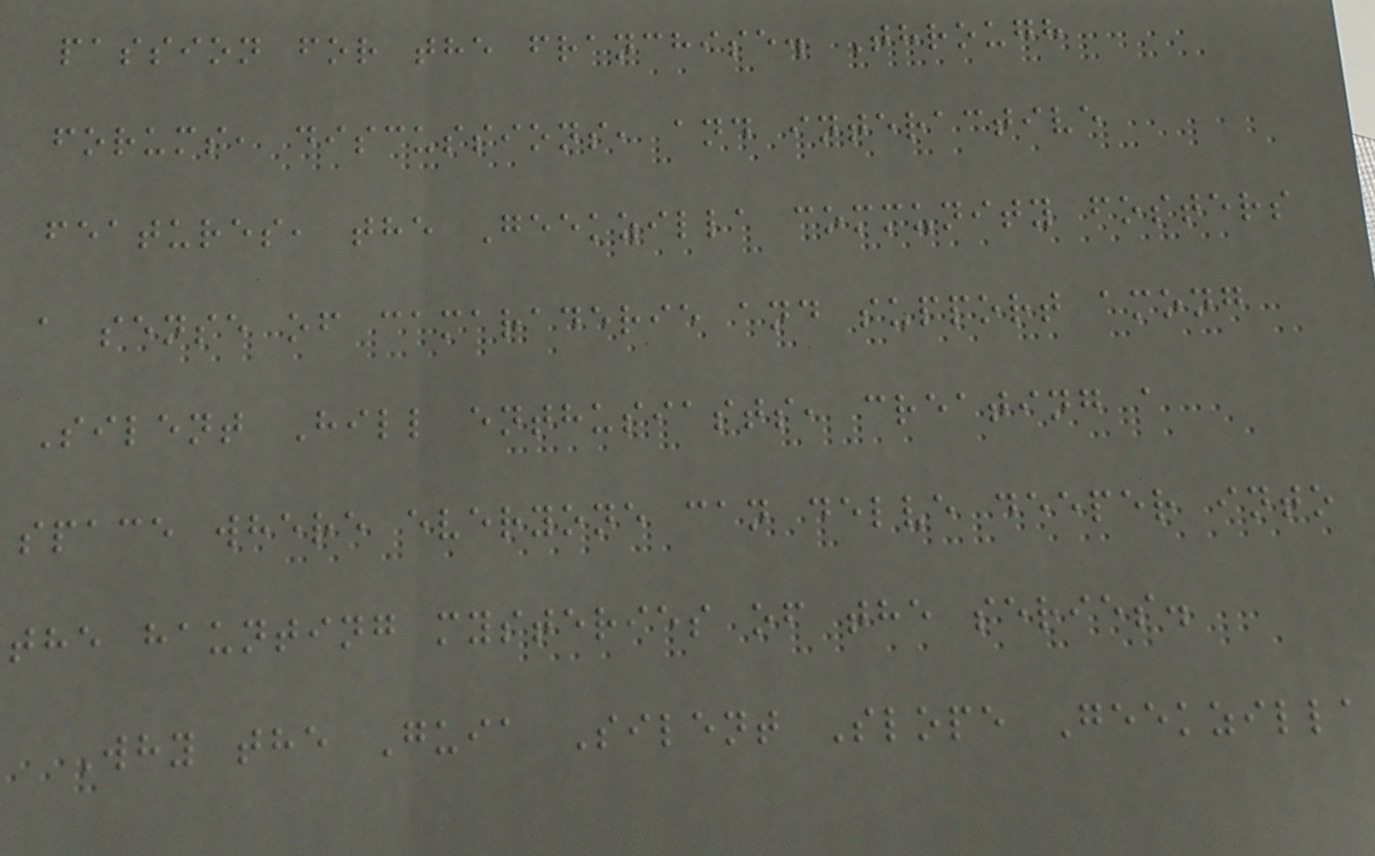passion for the franchise. Through
forums, discussions, and interactive
features, the Geekzilla community fosters
a sense of camaraderie and support among
Silent Hill enthusiasts, creating a
space where everyone can delve deeper into
the haunting mysteries of the series.
Why the Guia Silent Slope Geekzilla
